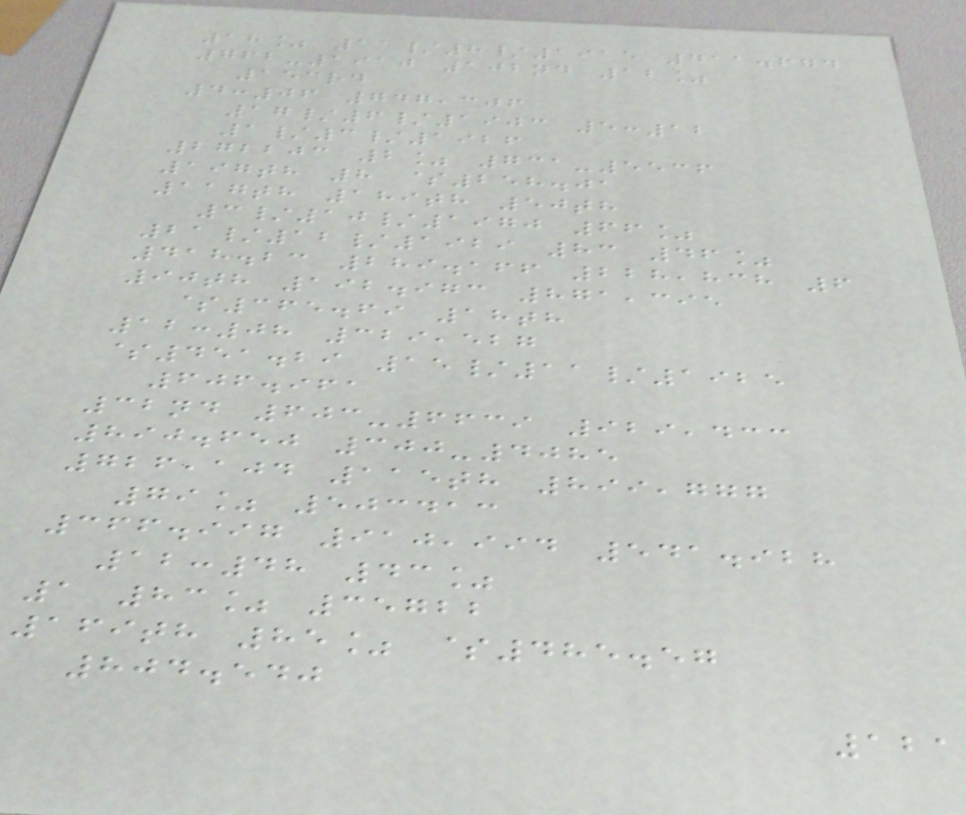18% 11/8/1915 411.674
762-1910 102nd 12%
153rd
4:06 747,306
17/6/1903 5:12
1/3/1926
272203 2% 731-5536
197th 8 $258.01
117th 189th 50th
3/10/1970 66%
21/12/1929 83 46%
418.23 289.166 228,838 6
90th 192.973 871,395
$365.69 18th
12:08 329,527
$451.29 15/11/1925
606.961
32nd 603-6639 929,433
890.650 300-4085
726,104 115th 899,777
79% 503413
366.997 910,994 541.928
12:48 43%
1 83% 35722
169th 85% $485.57
804.540
121
